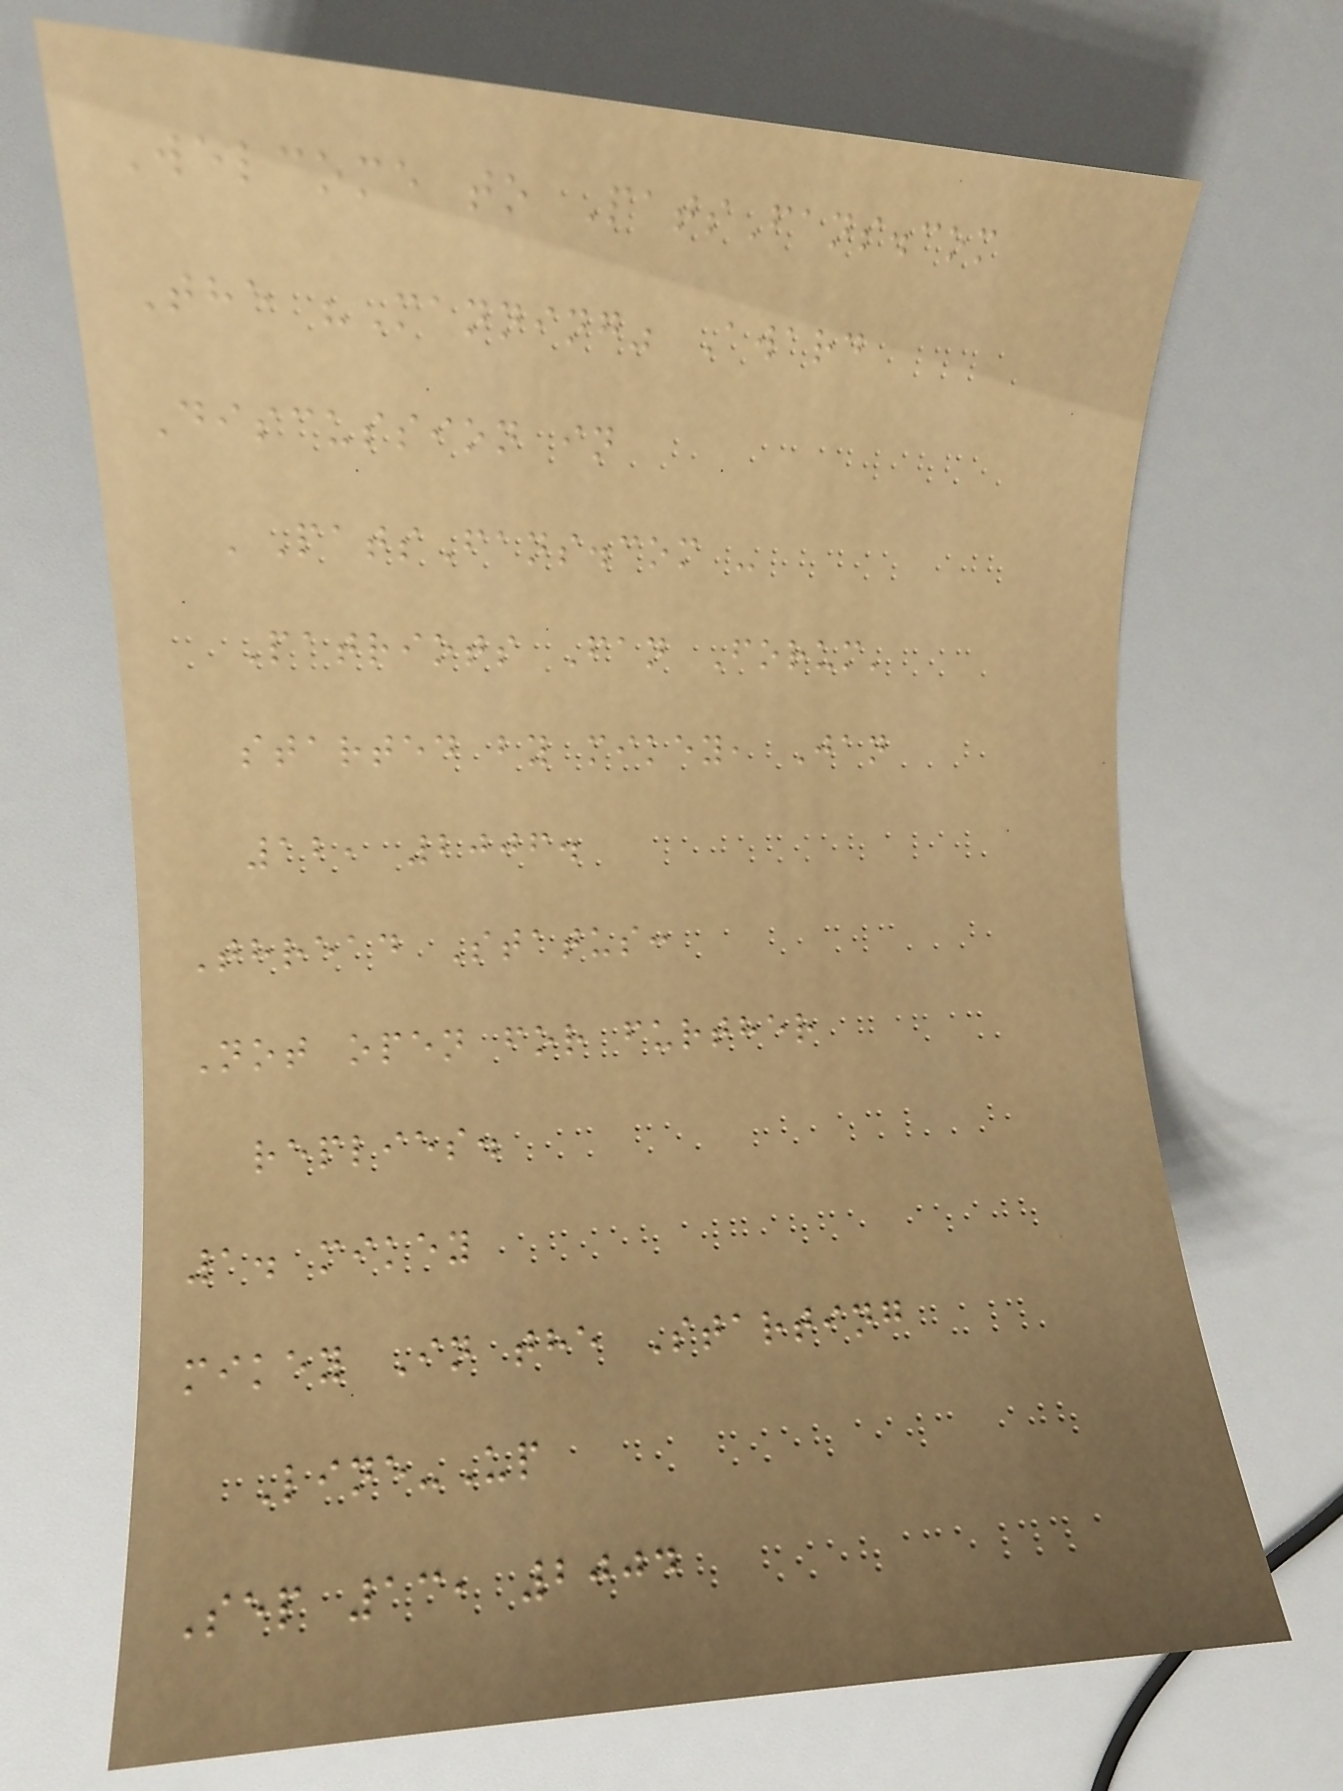Welcome to PatsFans.com
The "Manning" Award
Discussion in
'PatsFans.com -
Patriots Fan Forum'
started by mikey, Jan
12, 2006.
Thread Status:
Not open for further
replies.
1. mikey
mikey In the Starting
Line-Up
Sep 13, 2004
